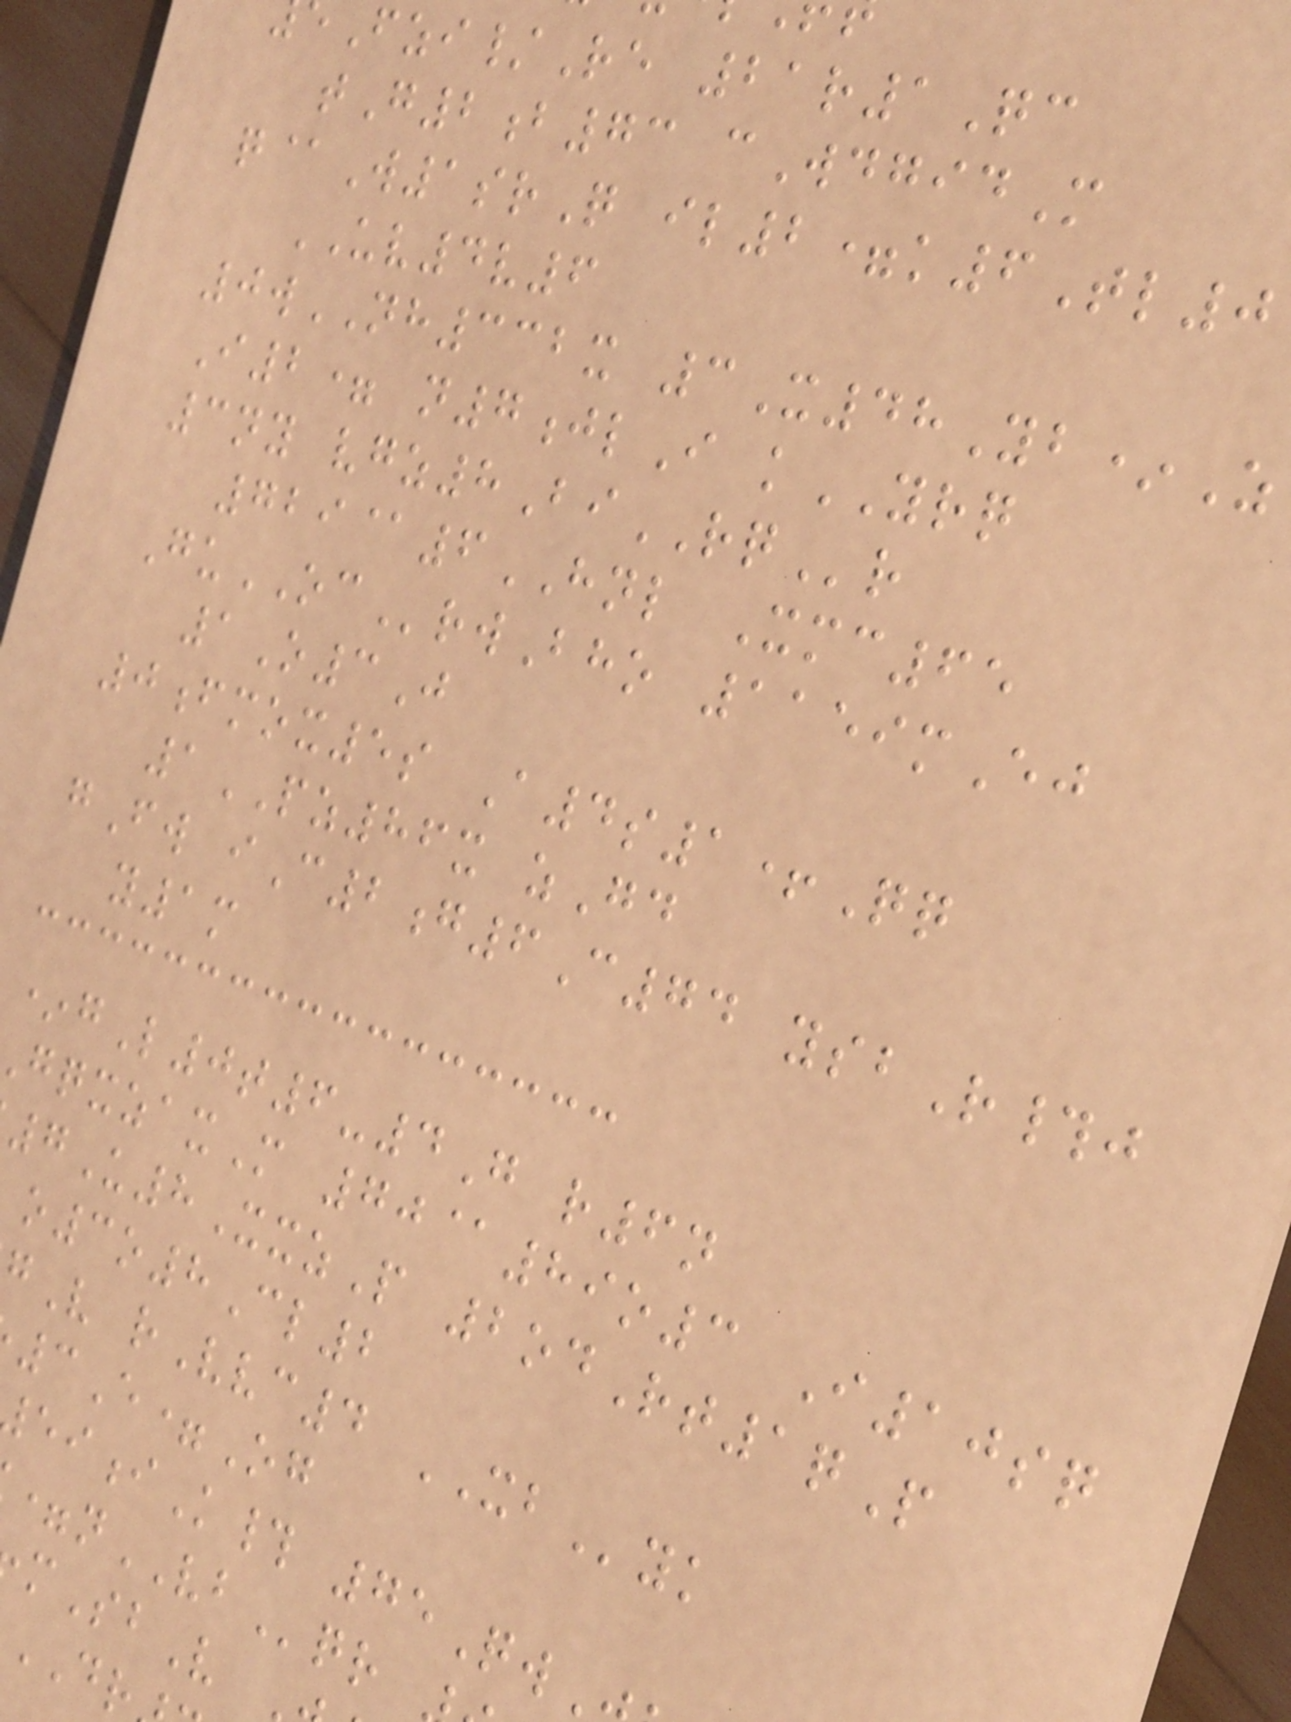Fzi/Re 21r1Qc
tG2b73 cWdgidM
q@W1srQ il2=k6Tl0
UV4v6
0wNH332x 3X48Yb*Z
I2= n7jlI kYRQ
3ny vgz8BiRQr
729@6HNL Xmc65
GuOCrwBho 1159mEj
1O3J
0fmox5s A4s1+Qq
1PZ86x zGd
gFw iC2g6C74 ysbR#j
y1m
*gL0t6-4G r6n
qxzaxM 70@89o3 I10sq
7U8XxzP 2odRt1qP
o3o8Cl2
V rVvc4 XByk
3E=Og
iK# 75Qw
=nVBqr
